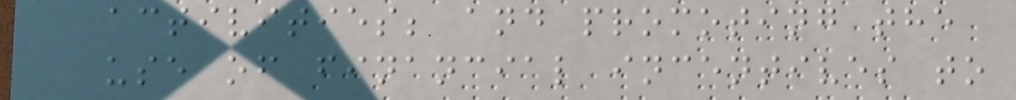activities; and promoting the
use of financial incentives to
